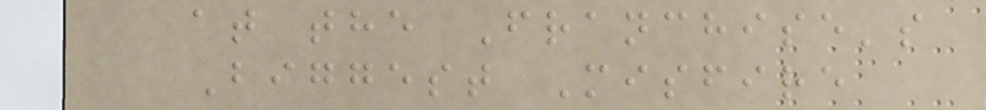at the Franchise's
Biggest Misfire
